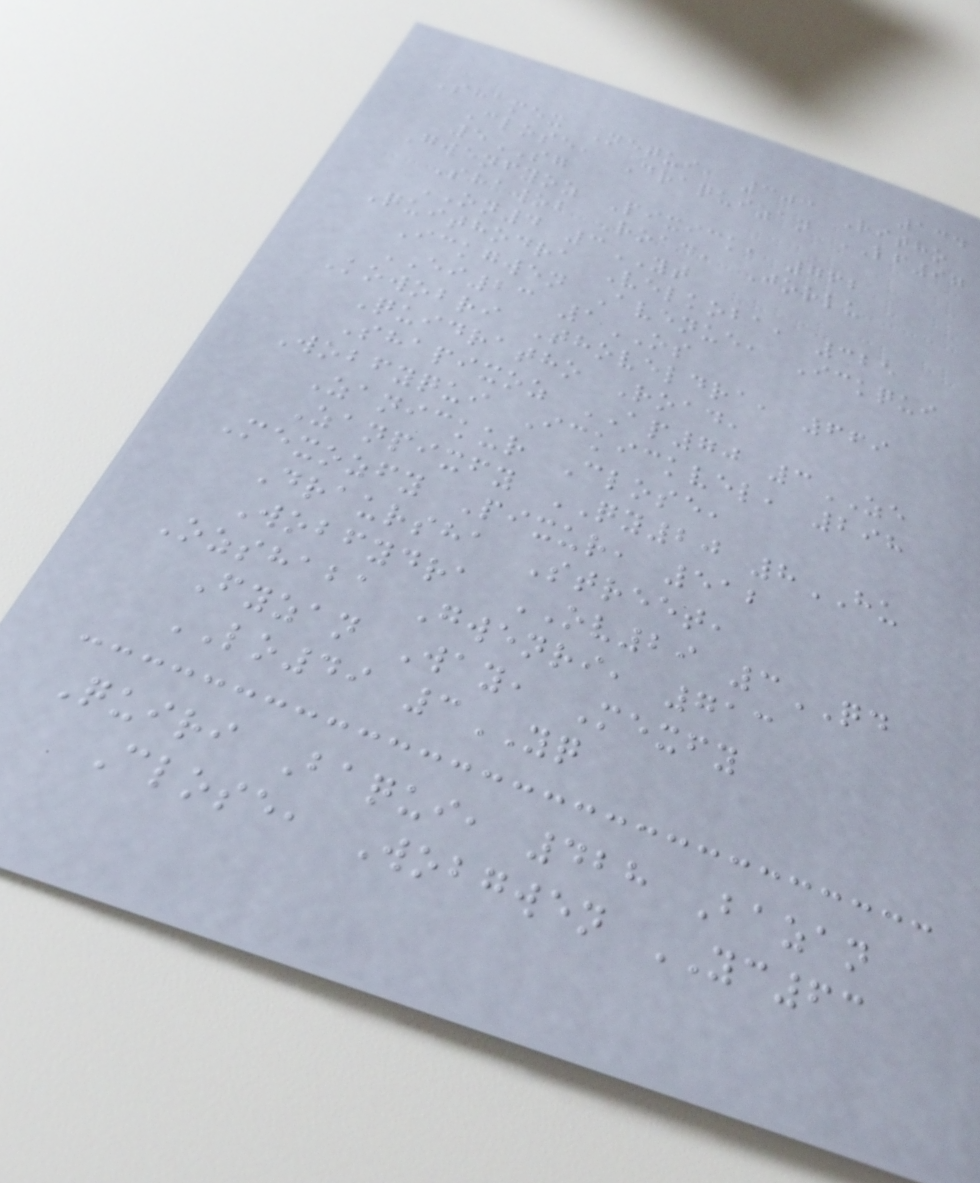134
Shamex Nequi, 303 Ritho
Close, Draquizan LF97
5SG
Gwenfyoz Pixick, 762
Shawob Road, Jorlu
ON4 3YT
Quithodra Velkoba, 325
Ickgwen Avenue, Ickqui
EI23 1OS
Kowobri Thoveldra, 669
Quidratho Road,
Shapixoz AP70 3ZE
Wobfyqui Ickickvel, 298
Zanickur Close,
Zanpixfy QY20 8HU
Mexozfy Pixur, 512
Draursha Street,
Wobfydra OV29 3QD
Ozshaba Gwenri, 713
Fyzan Way, Mexfy
LO49 3YQ
Quiri Baqui, 428 Bazan
Close, Wobgwen YC63
